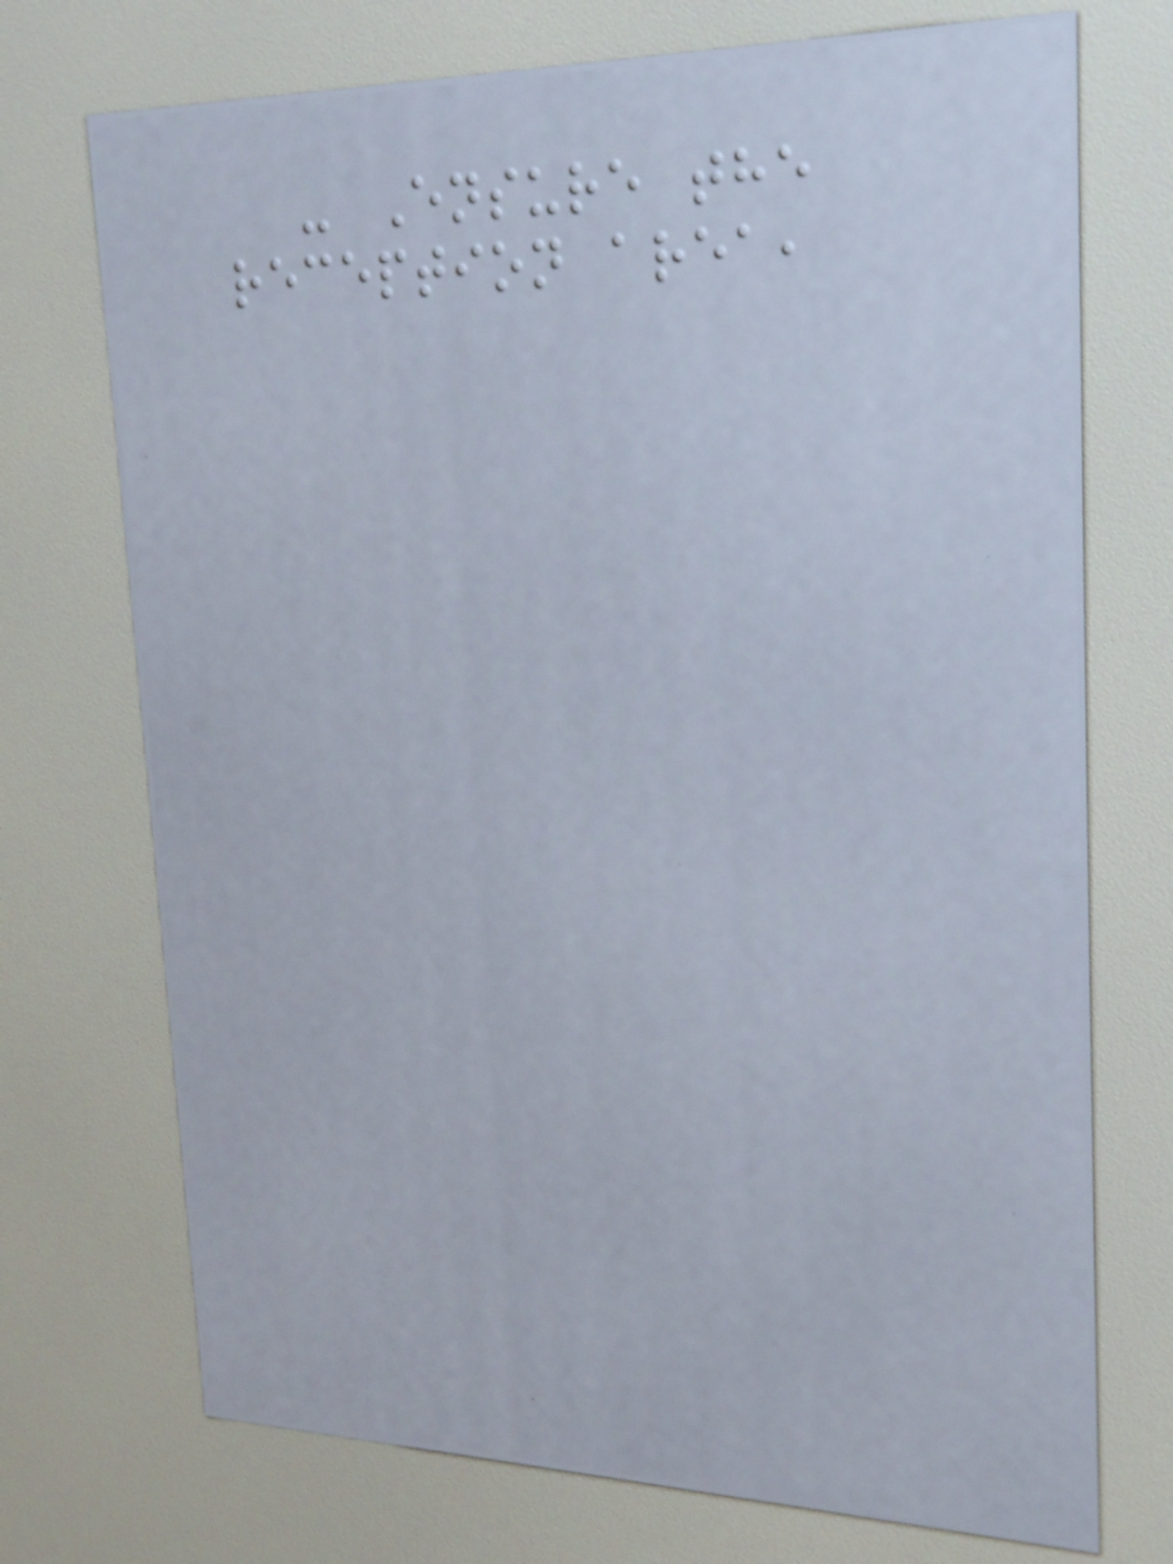- Ensure the
reception area,
